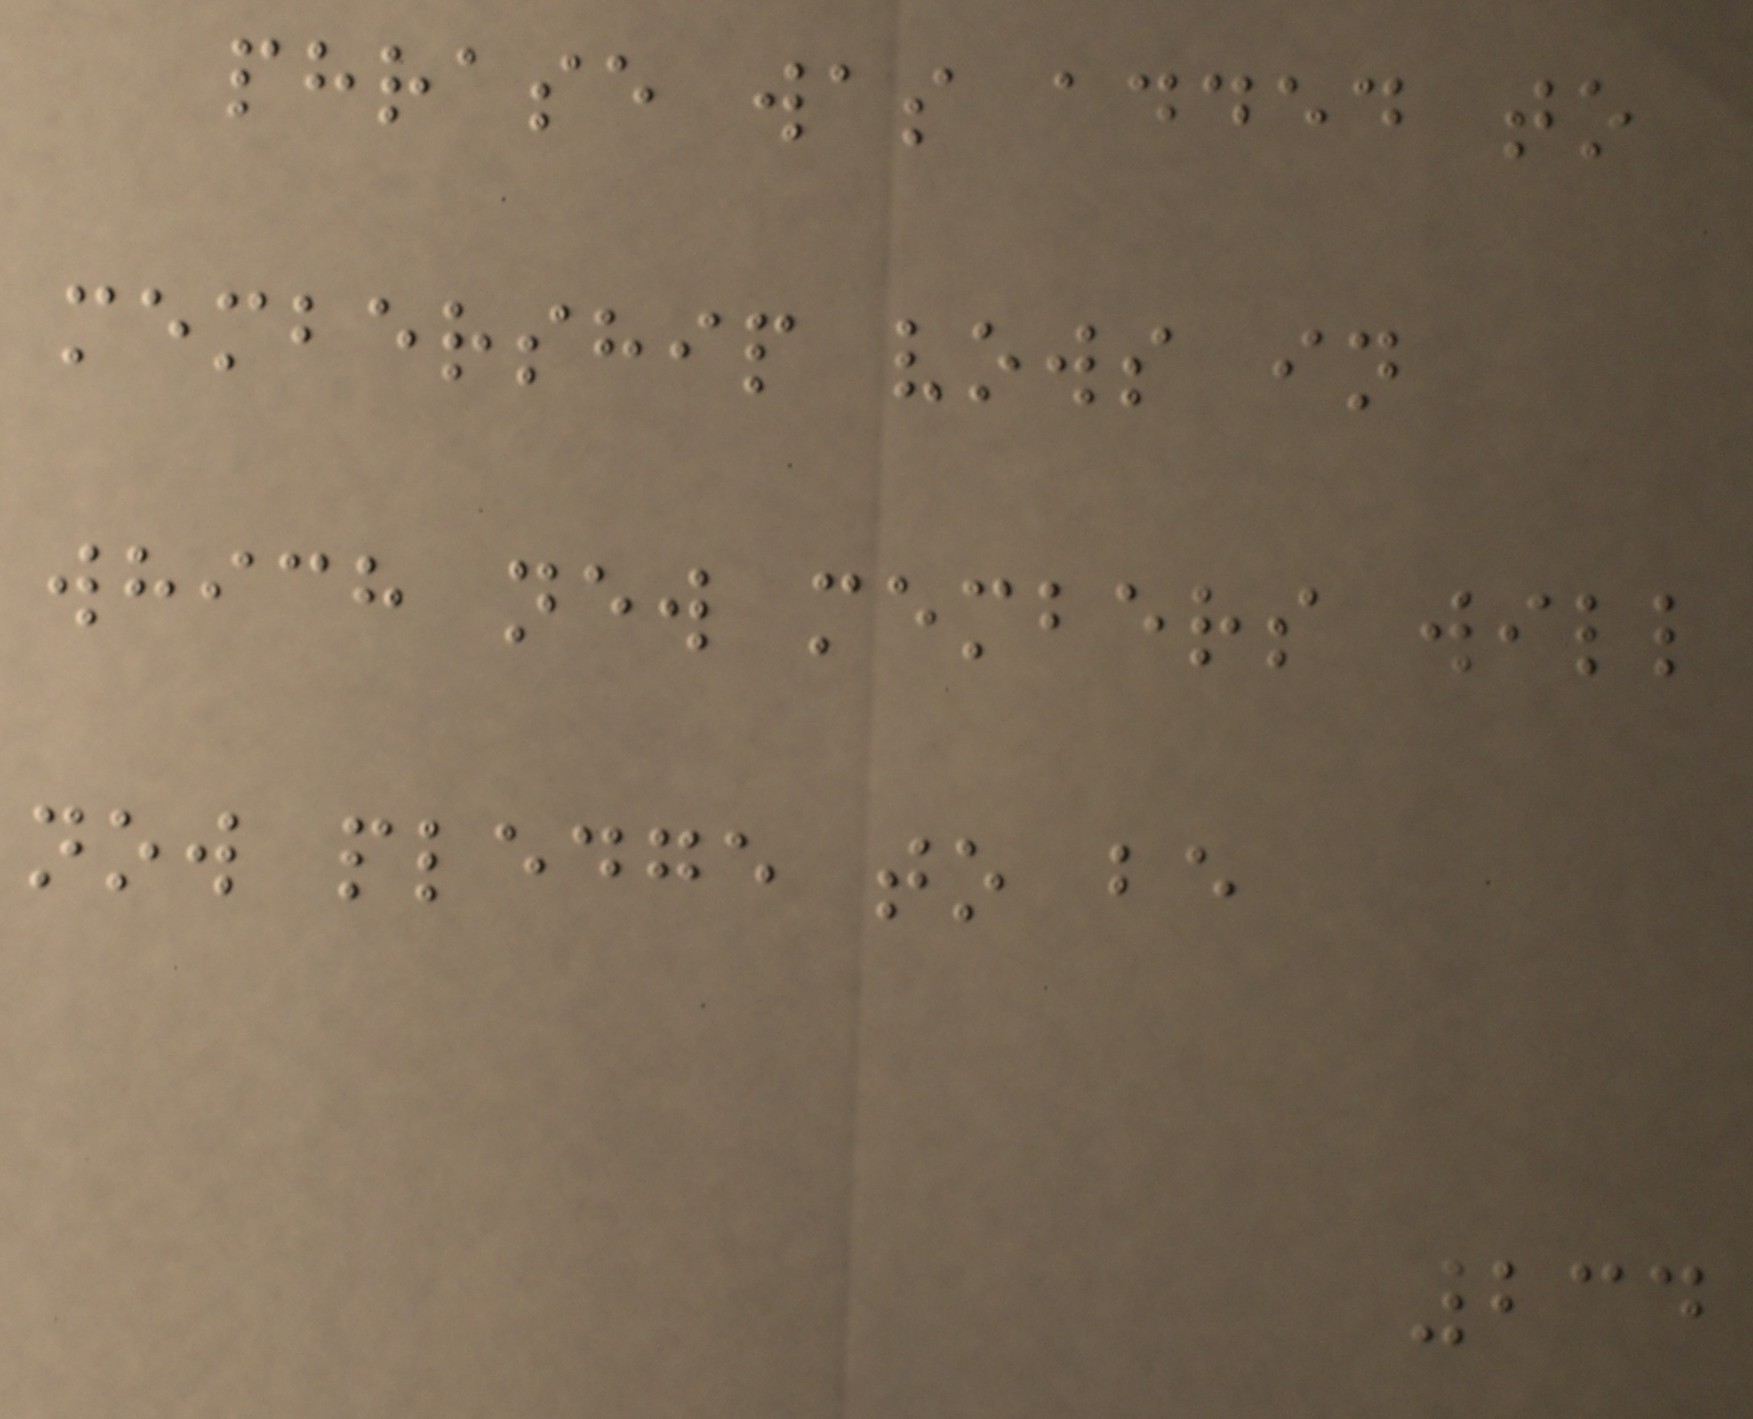phrase was added to
membership vows in
which new members will
now pledge to be
234
